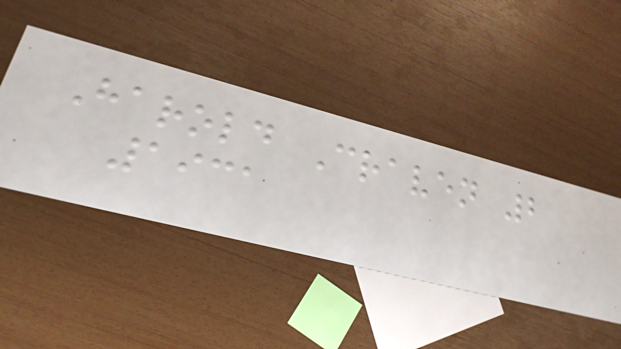Harold Craven 2
1931
